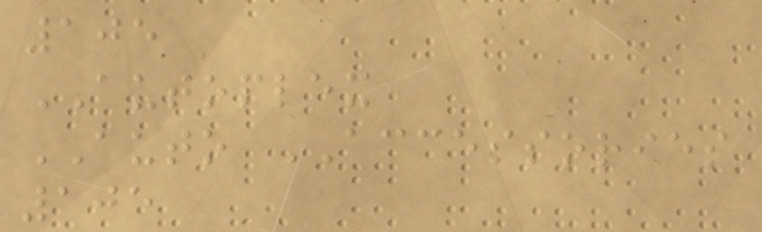105
AUTOPLEX
AUTO ACCESSORIES
105
